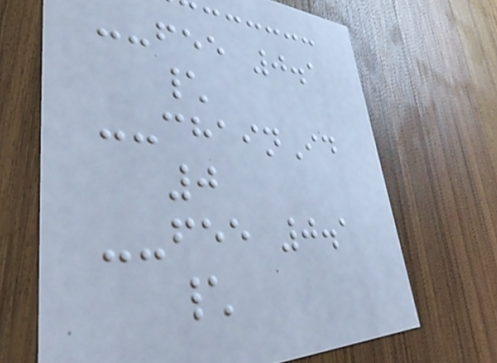--fee 0.1
\
--chainId
0
--fee 0.1
\
